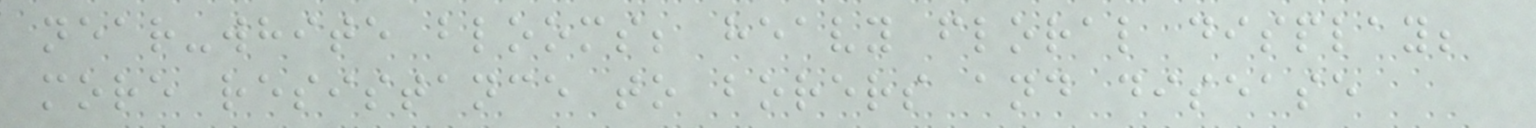near-white blooms; heavy floral display;
more resistance to borers and disease
